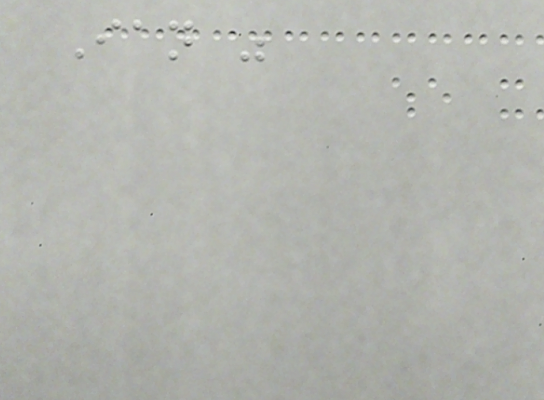Ian was
